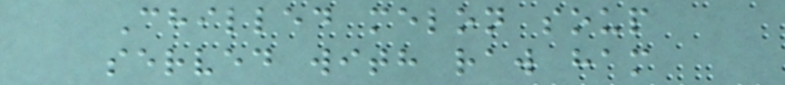Chilled melon soup
served with raw ham
